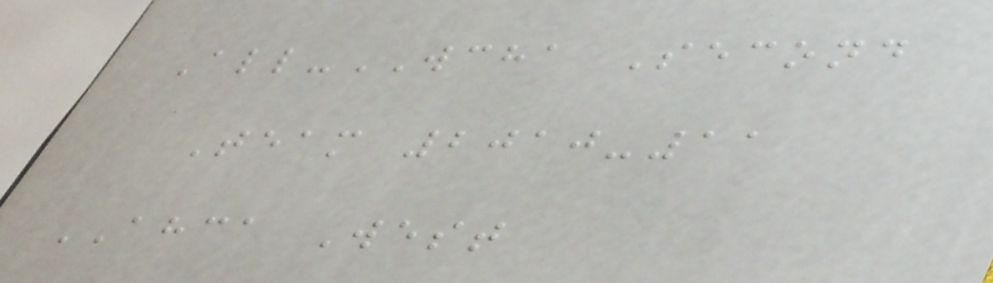All-WCHA Second
Team 2010-11
AHCA West
